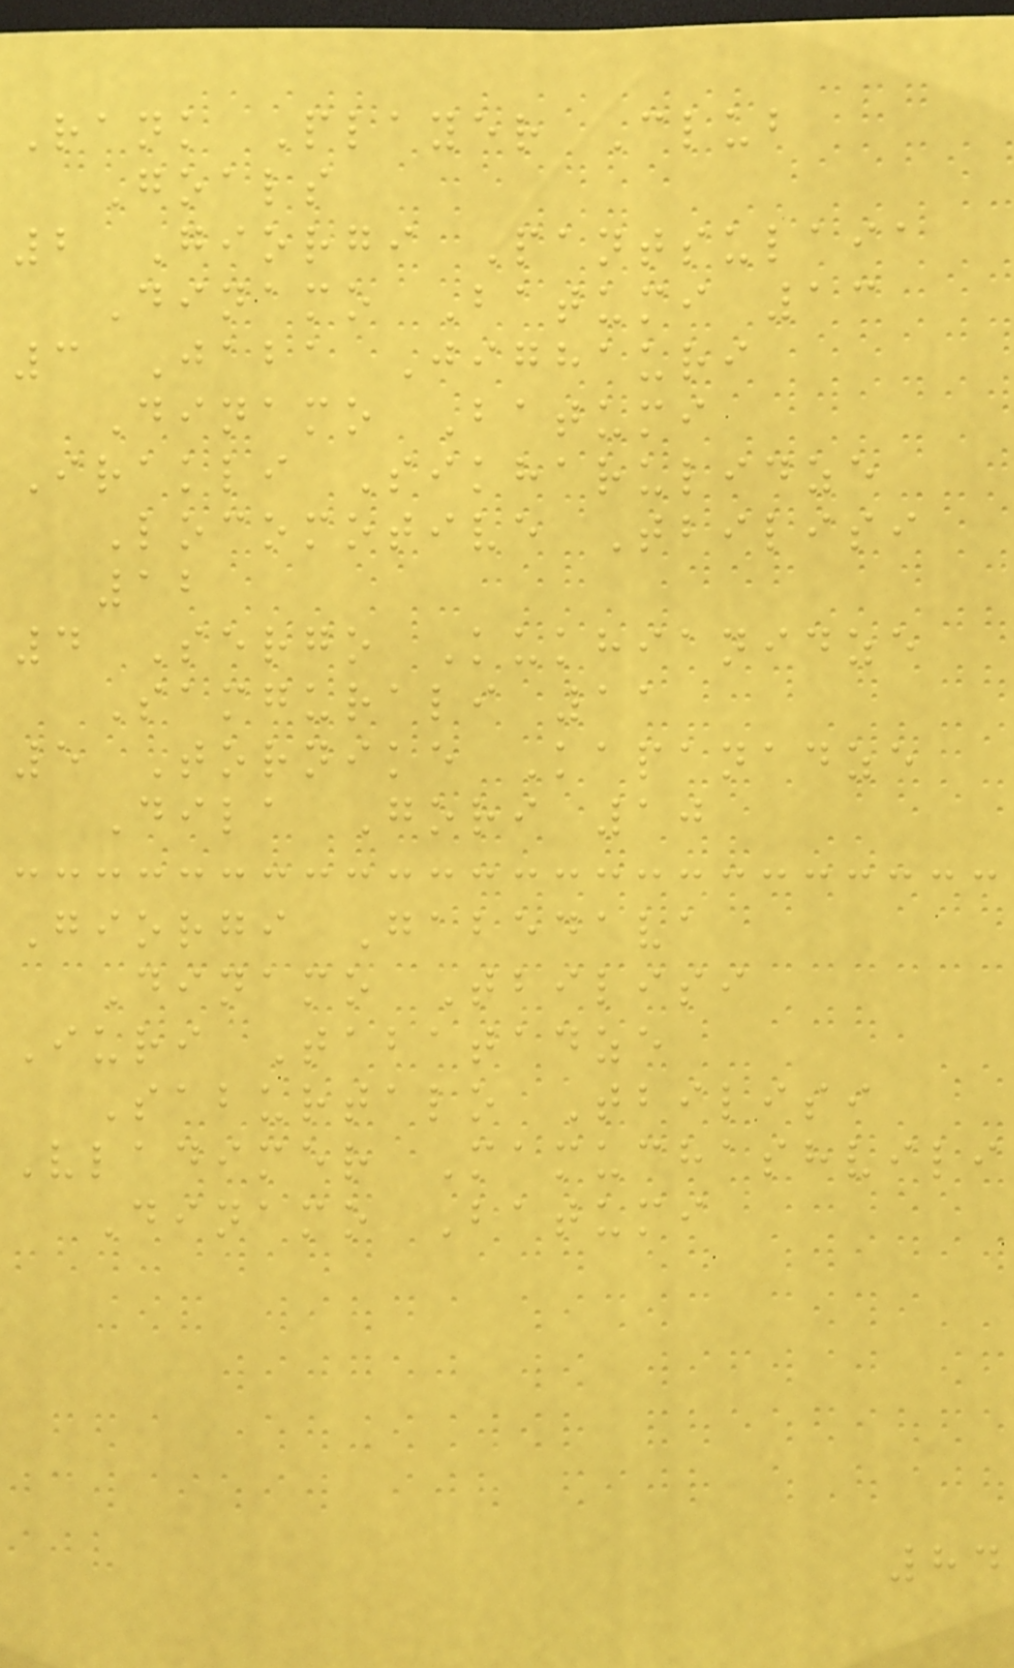Rank Player Club
Goals
2 Giorgi Pantsulaia
Dinamo Batumi 13
3 Jaba Jighauri
Dinamo Batumi
Irakli Sikharulidze
Locomotive Tbilisi
12
4 Sergo Kukhianidze
Samgurali 11
5 Tornike Kapanadze
Dila Gori 10
Giorgi Gabedava
Dinamo Tbilisi
Iuri Tabatadze
Saburtalo Tbilisi
Vladimer Mamuchashvili
Dinamo Batumi
84
